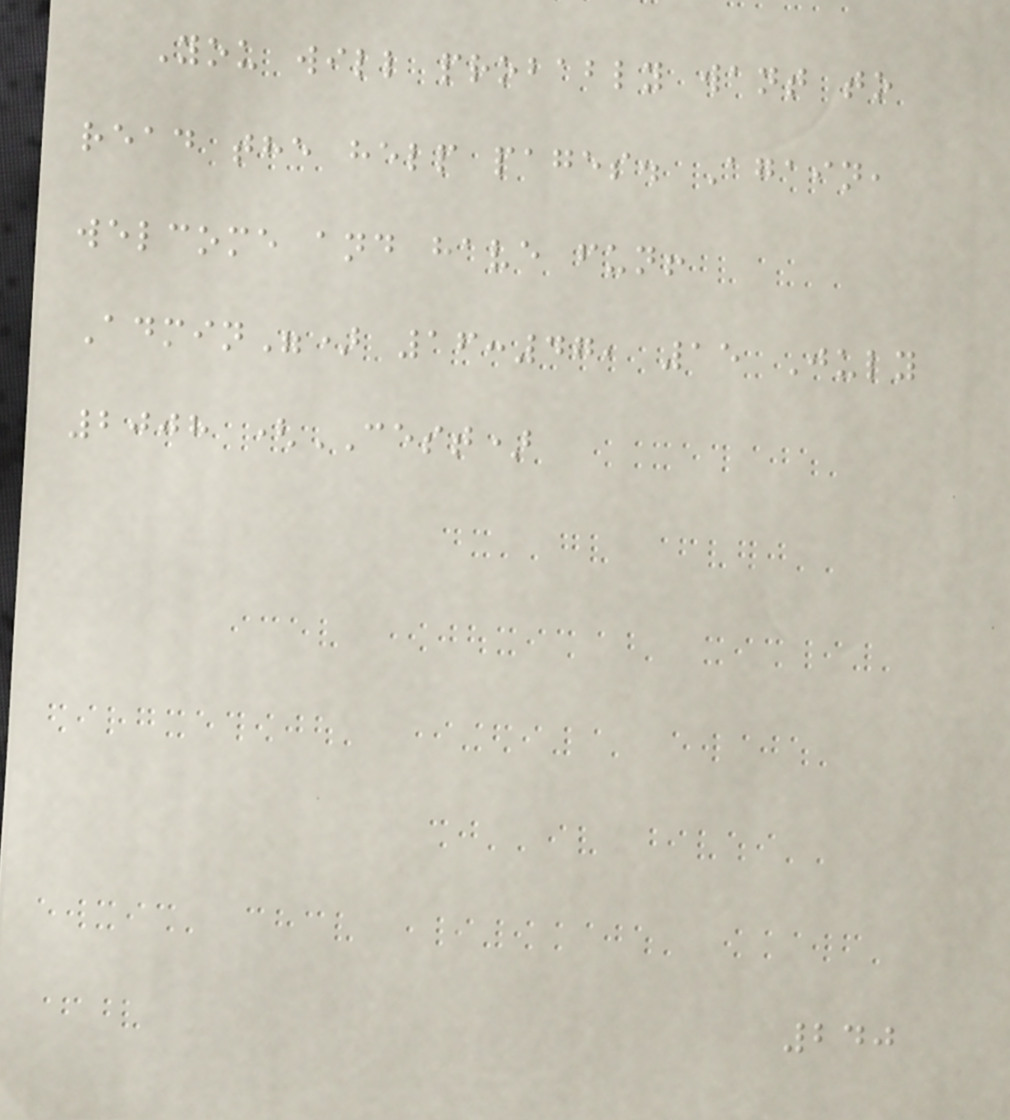You will probably want to
read the help pages. Again,
welcome and have fun!
Admin") 16:47, 15 July
2008 (CEST)
240
